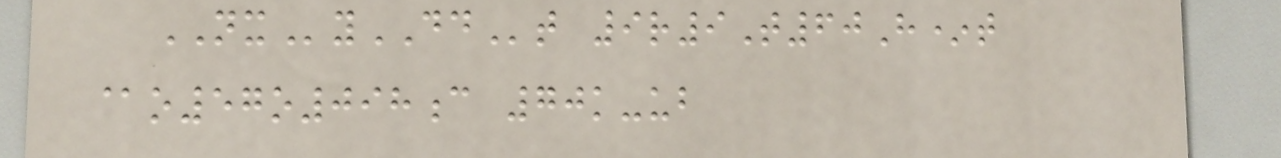NXyDDt 9r9T60H*t
@o57o098c 70k-ub
